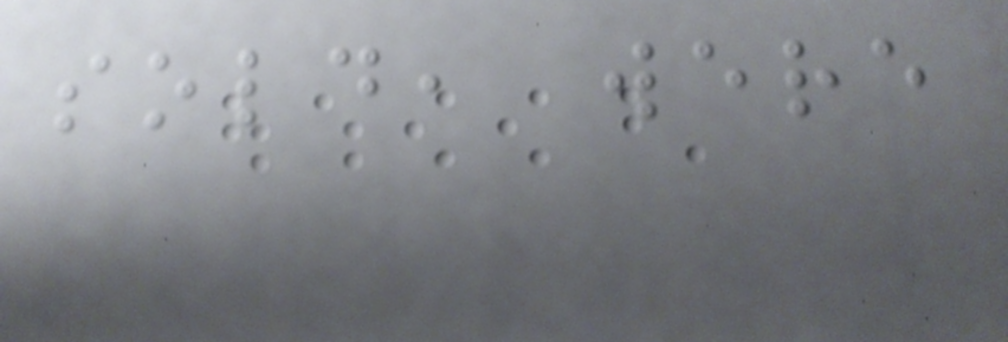sold, were
